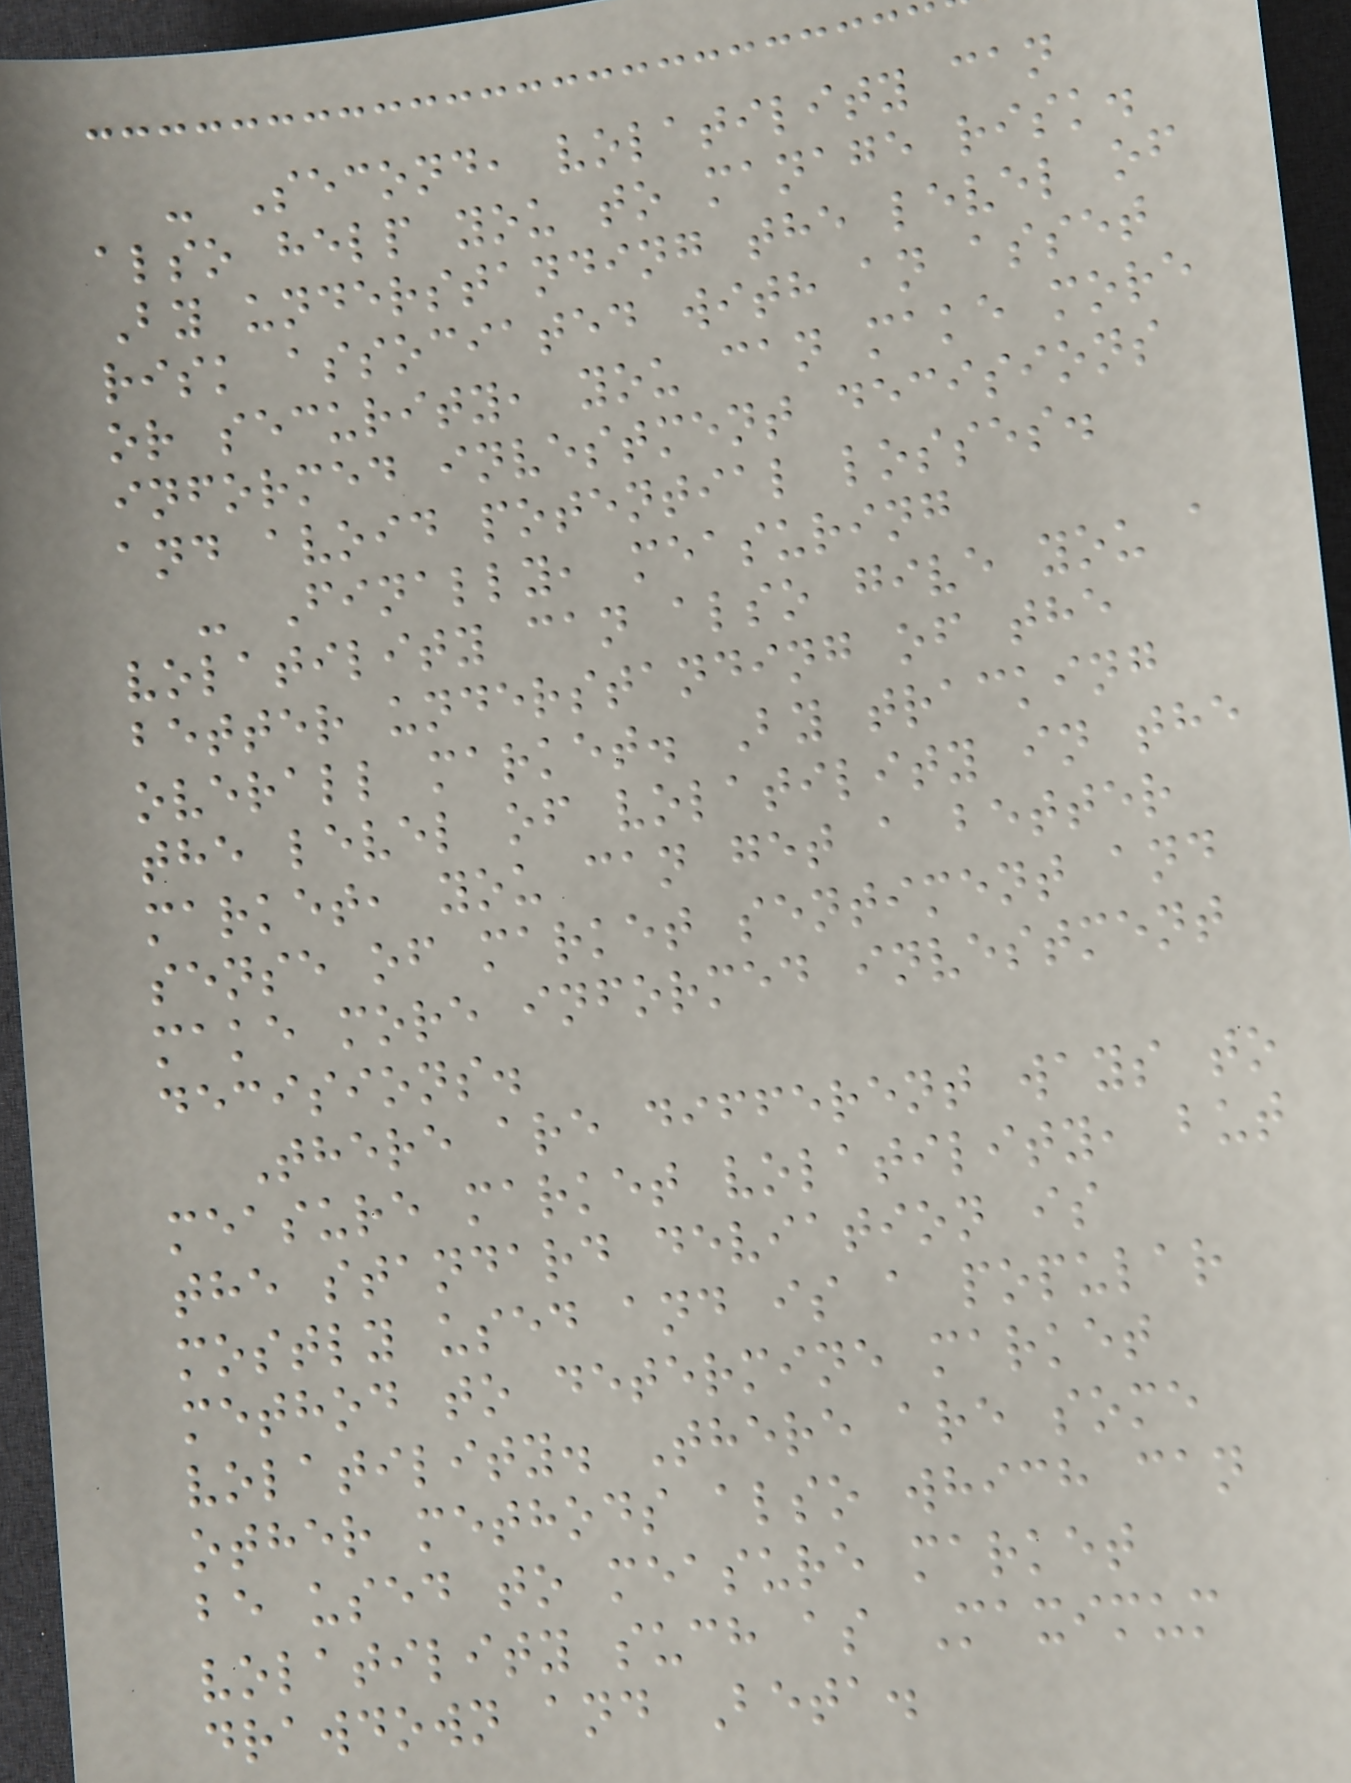- Second, volatility can
also help you to manage risk.
By understanding the level of
risk associated with an asset
or security, you can make more
informed investment decisions
and avoid potential losses.
- Finally, measuring
volatility can also give you a
better understanding of the
overall market. By tracking
the level of volatility in the
market, you can get a better
sense of market sentiment and
make more informed investment
decisions.
There are different ways to
measure market volatility, but
the standard deviation is
mostly used and is a popular
method to determine market
volatility. There are some
other methods also which can
be used to measure market
volatility such as Maximum
drawdown and Beta.
